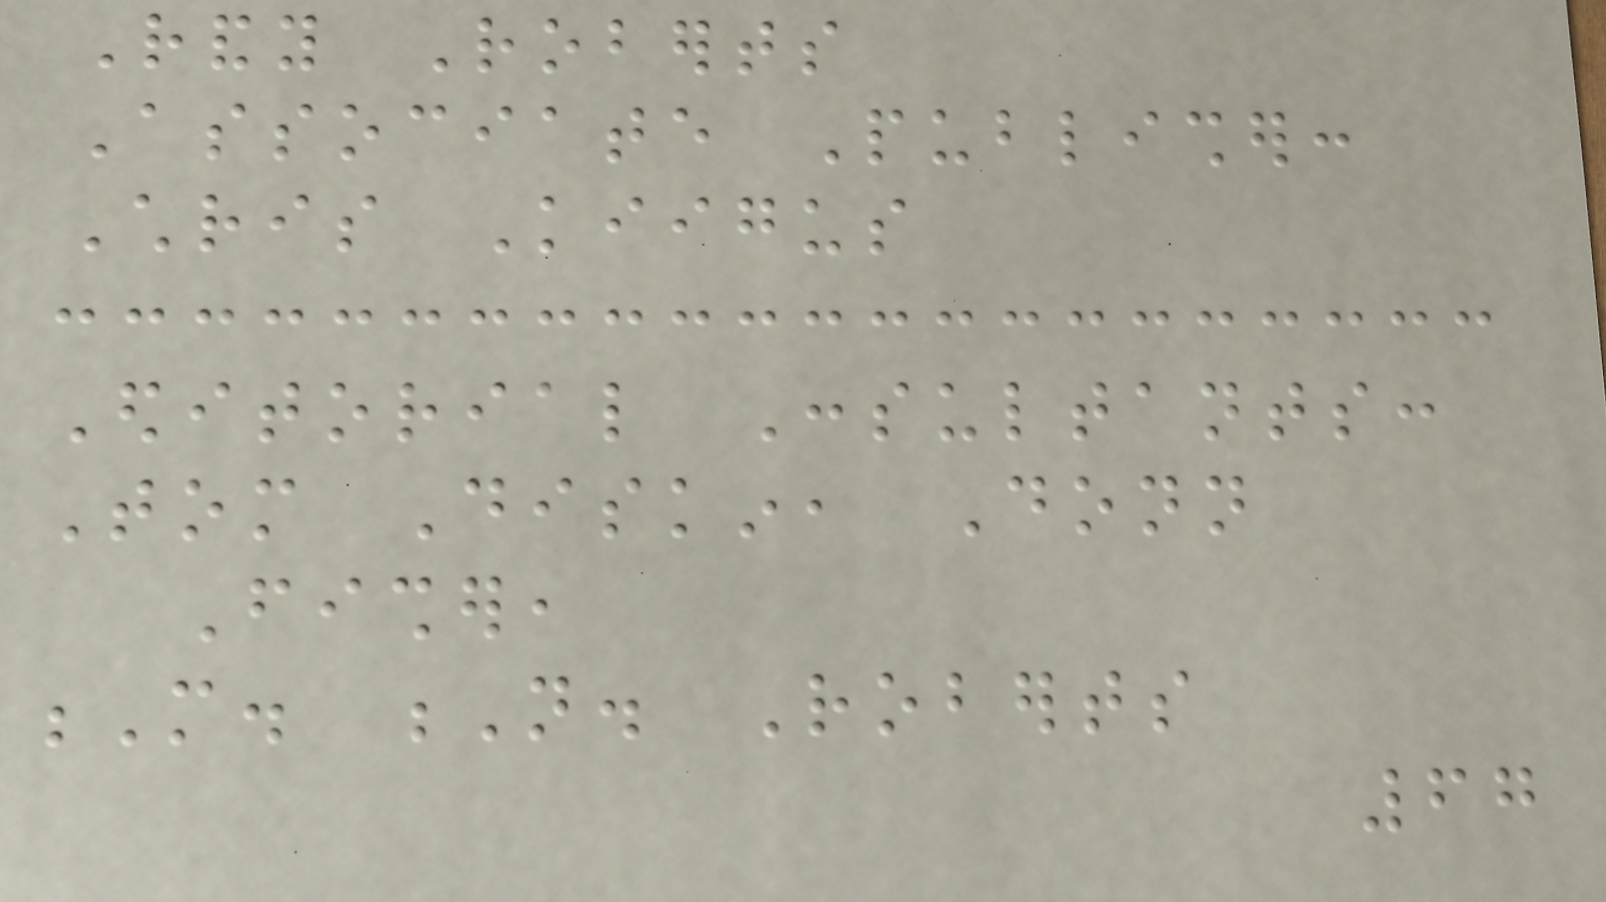Randy Roberts
Associate Publisher:
Chris Kiigus
Editorial Consultants:
Tom Diskin, Donn
Fisher,
M. N. Roberts
67
